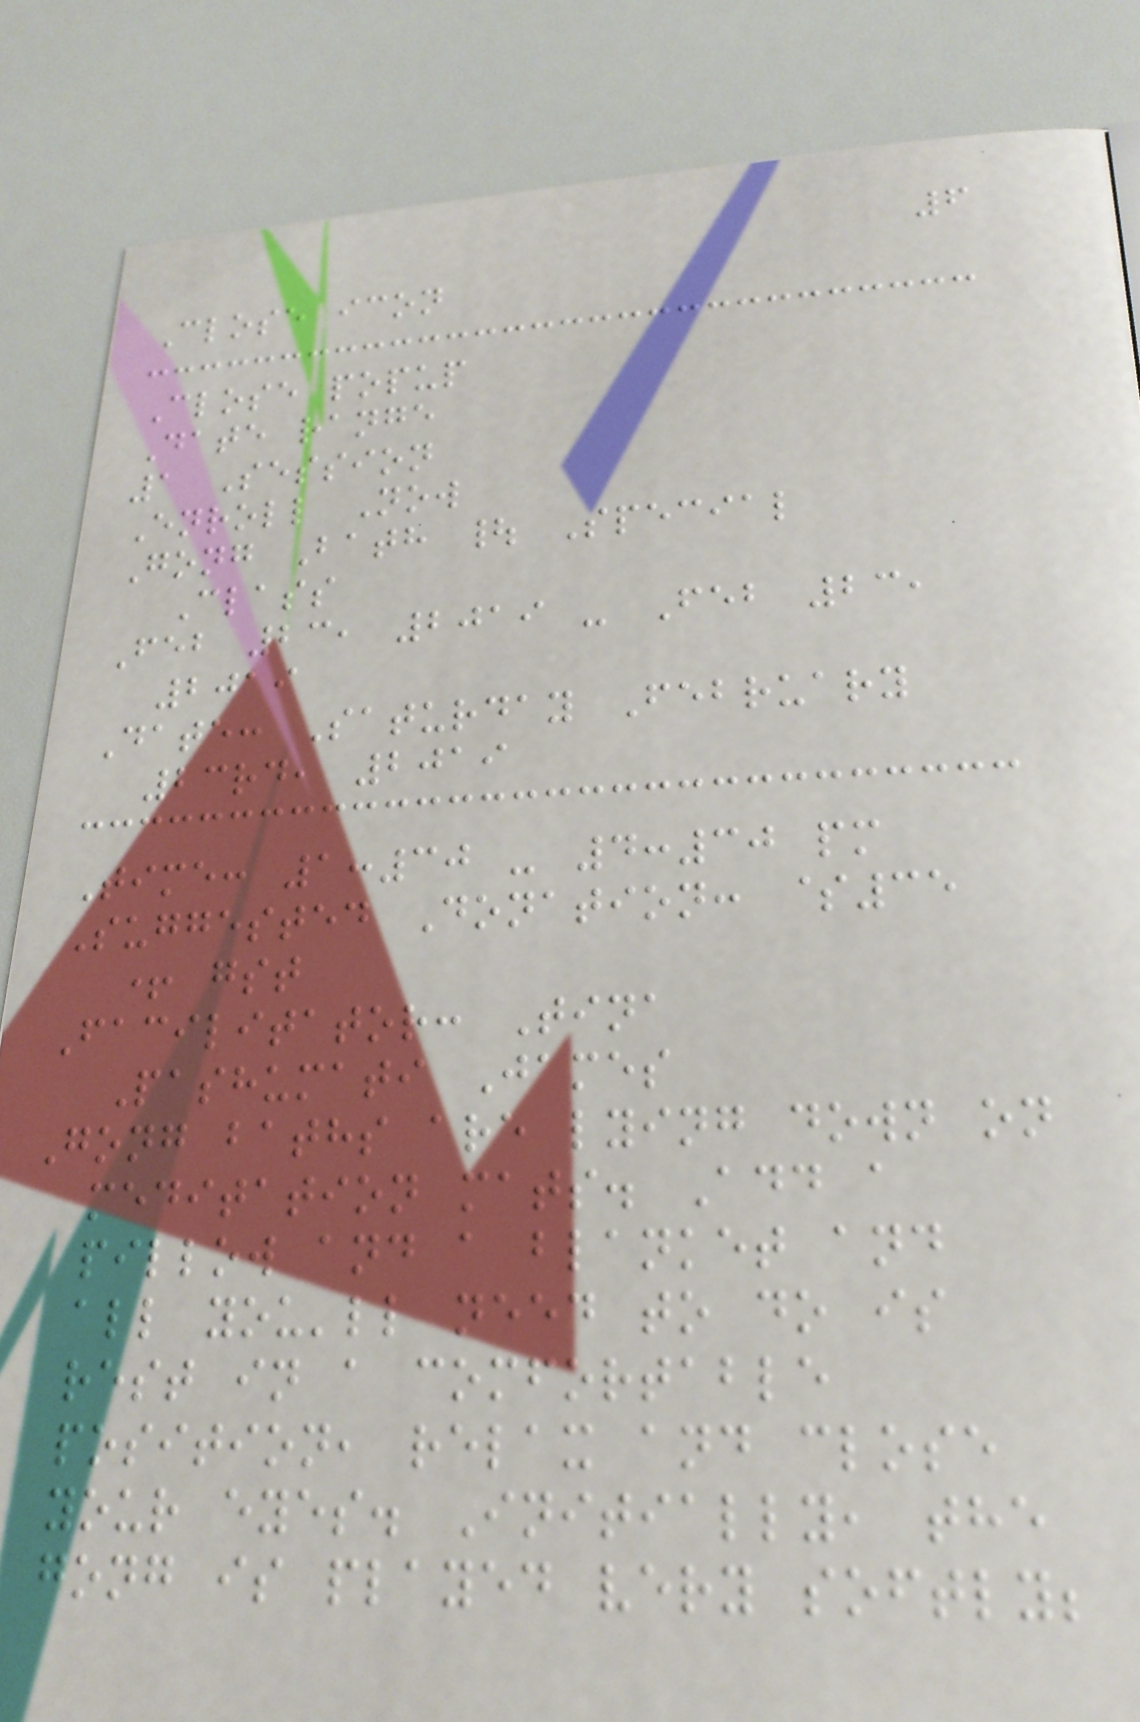6
Close icon
Close popup
Date range
1 Session
Enroll Now
Gong Bath | Special
Class
Feb 23, 2019 - Feb 23,
2019
Date: Saturday February
23rd, 2019
Time: 1:30 - 4:30 pm
Suggested Donation: $35
+ gst
Facilitator: Tina
Pashumati James
Gong baths are lying down on
meditation mats. Add a
pillow and a blanket and
all you'll need to do is
rest in a comfortable
position, relax and close
your eyes. Initially, the
gong is played very softly;
